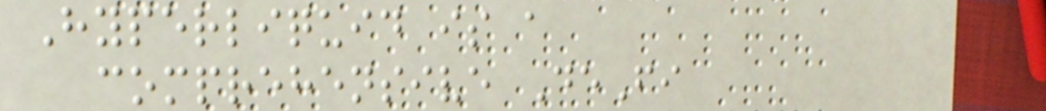Hyperliquid is a
comprehensive DeFi
